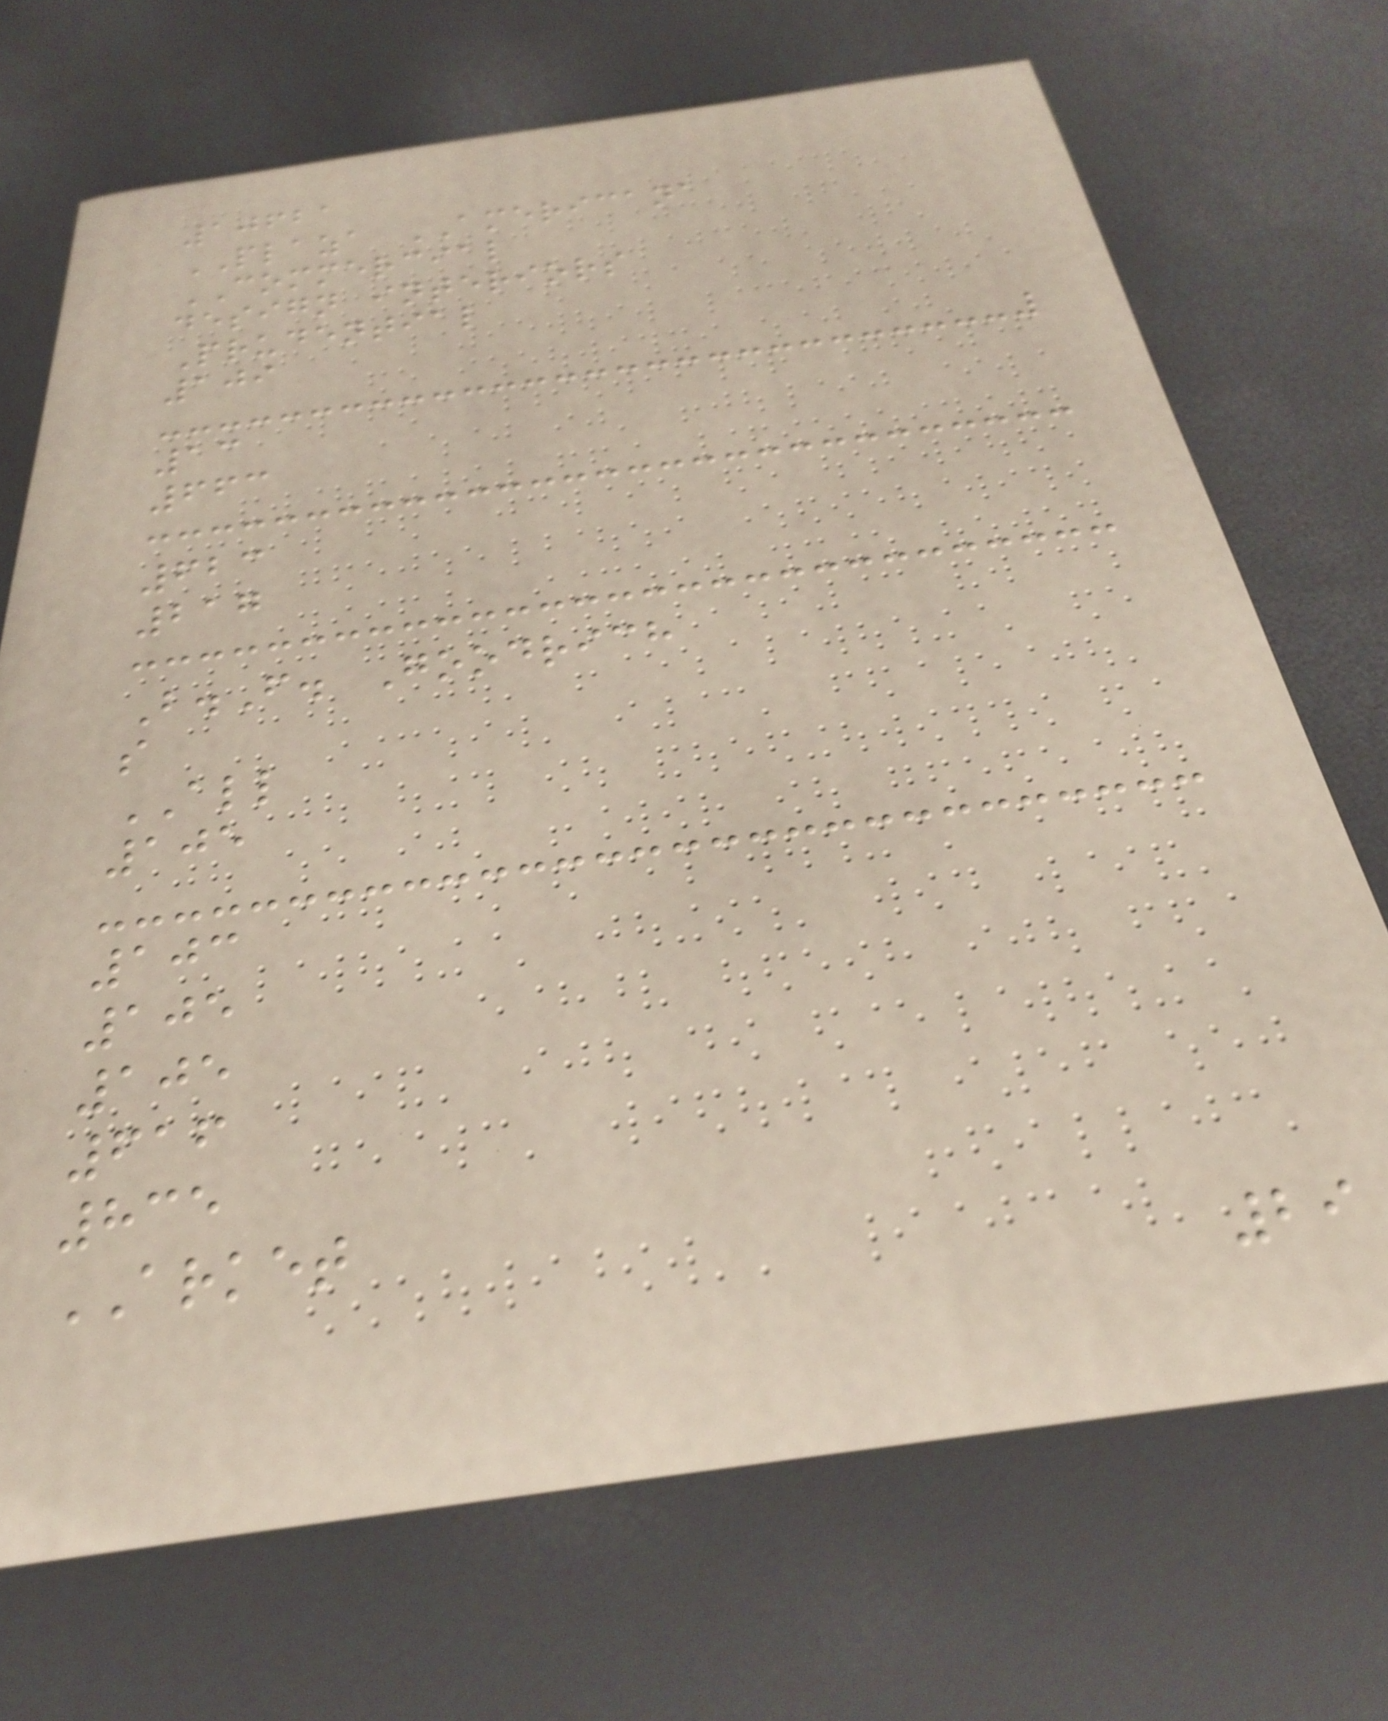10621
PLAZA AMERICANA
COMMERCIAL
design interiors
Prudential
109
13
663
623
217
B.F. Goodrich
s
ALL
105
103
105
105
616
835
ARKET
29
